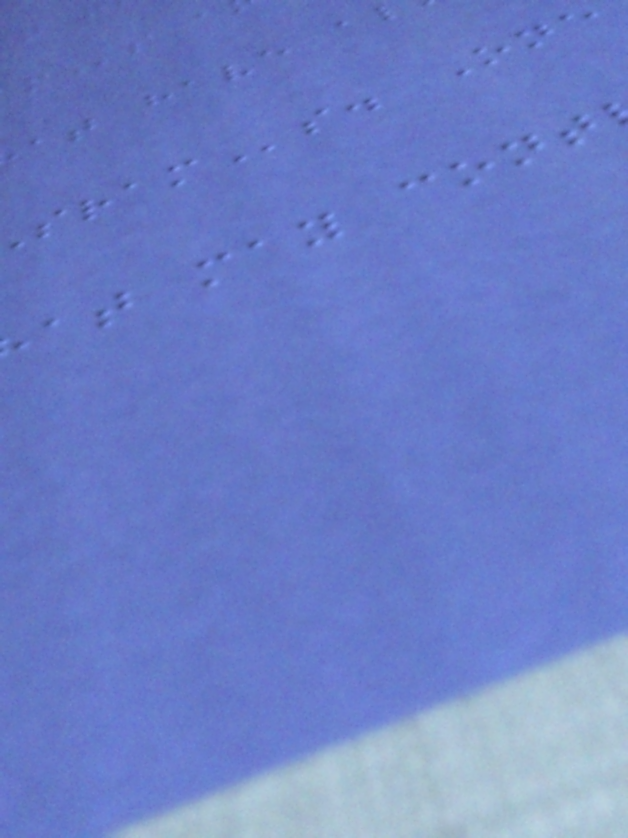at have a
at may cont
